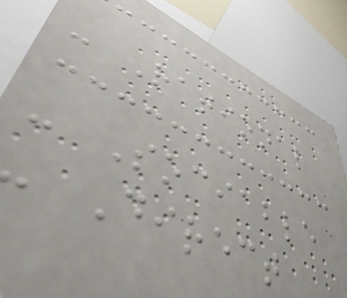- Rational
- Sociable
- Direct
